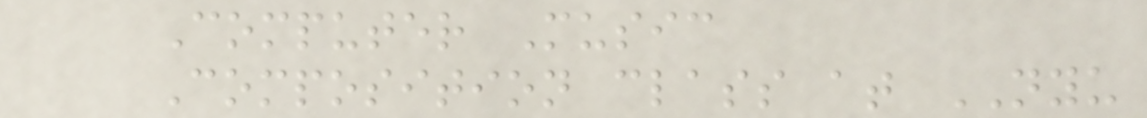Computer Music
Composition class at NYU
